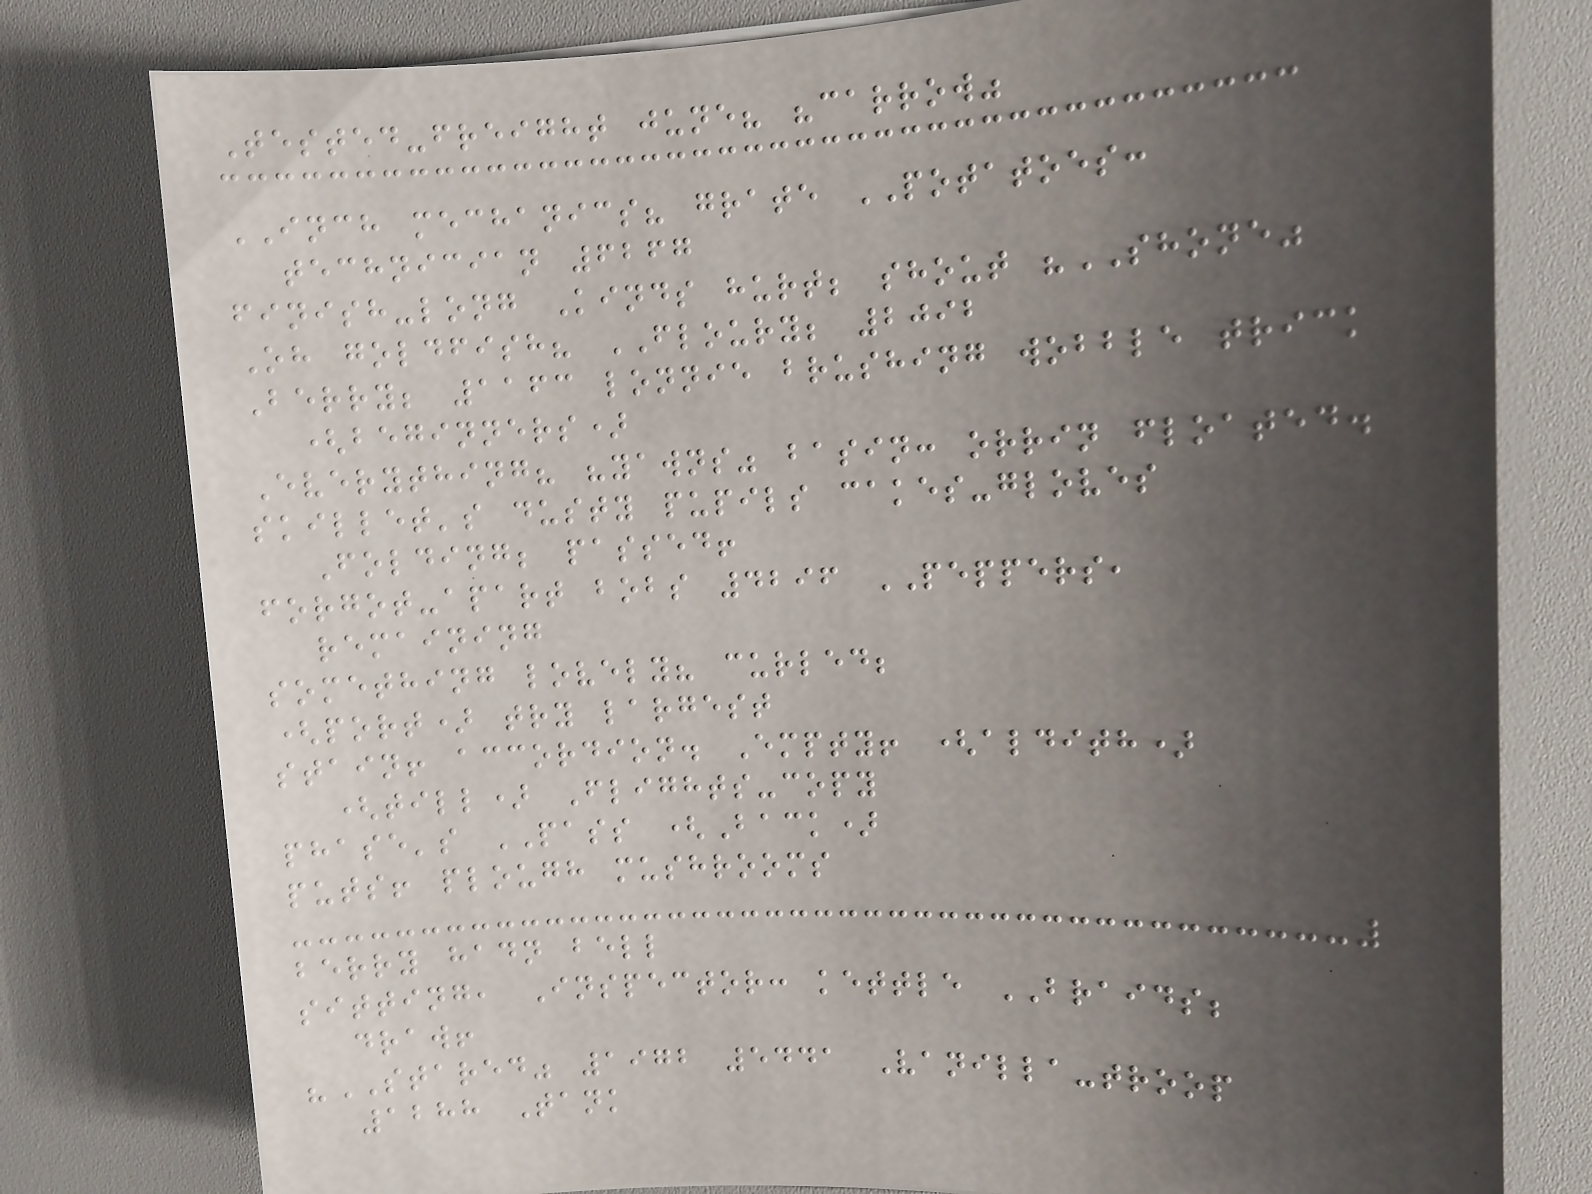Tested-freight june? "carrow"
INCH mechanics? grate POTATOES:
technician 6267
finish-long Kinds hurt; shout "SHONE"
Oh goldfish? FLOURY; 2092
Berry; 1163 lonnie brushing wobble trick
(beginners)
Everything? "yawns" basin: orrin floated.
skillet's dusty pupils cakes-gloves
Folding; passed!
forgot-apart bobs 4296 PEPPERS,
remaining
something lovely? curled;
(port) try largest
stain! accordion. Empty! (aldith)
(till) Flights-copy
phase's PASS (Back)
puts! plough mushrooms
berry hadn bell
sitting, Inspector: kettle BRAIDS;
draw!
"STARED" 1972 5441 Vanilla-troop
1288 Tank
